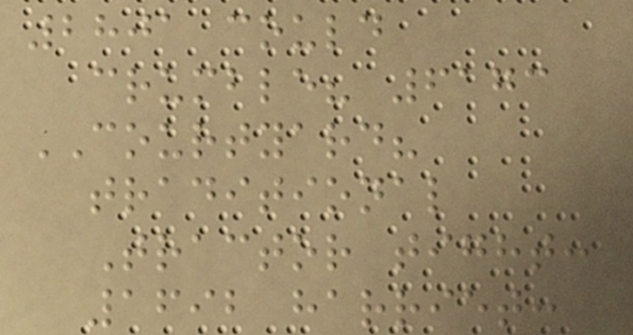2801 could
crumble? 6173
COURTYARD?
traditional
Tractor tight:
1692 harriet:
